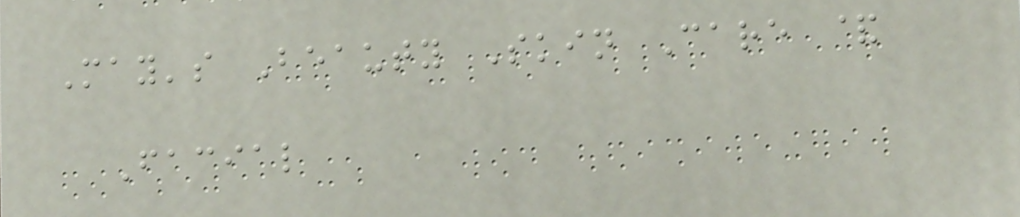May's Beauty Skin Care &
Facial
